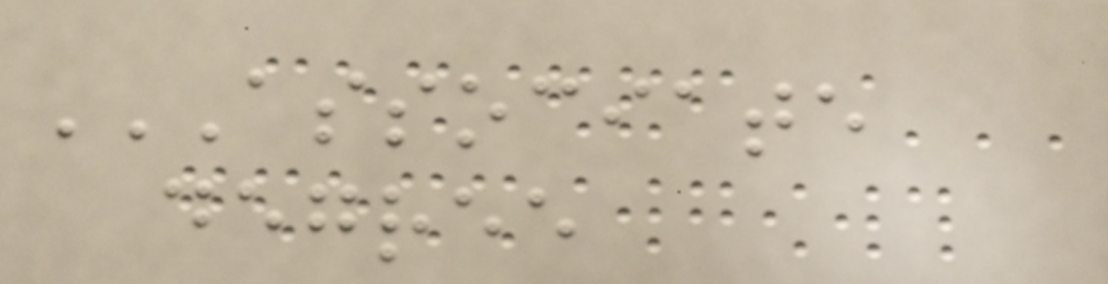ASSOCIATE
DEGREE
